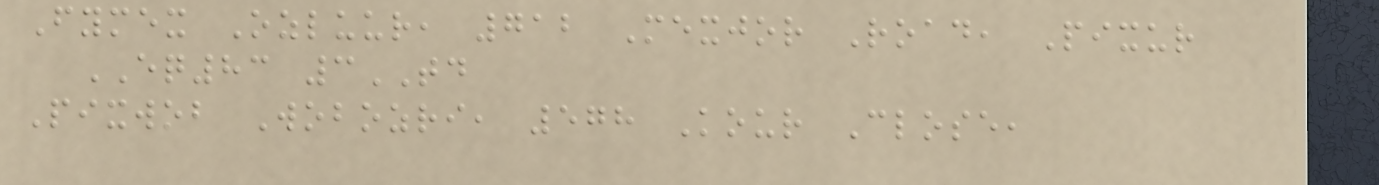Fymex Ozluur, 712 Mexjor Road, Pixur
EQ83 3TD
Pixwob Wobozri, 578 Kour Close,
